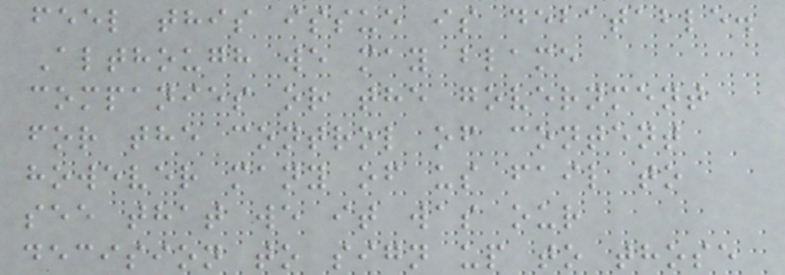feel this issue is debatable.
Although we may blame
companies or the government
for the control of content
however many of us fail to
see that we it was our
decision to sign up to those
